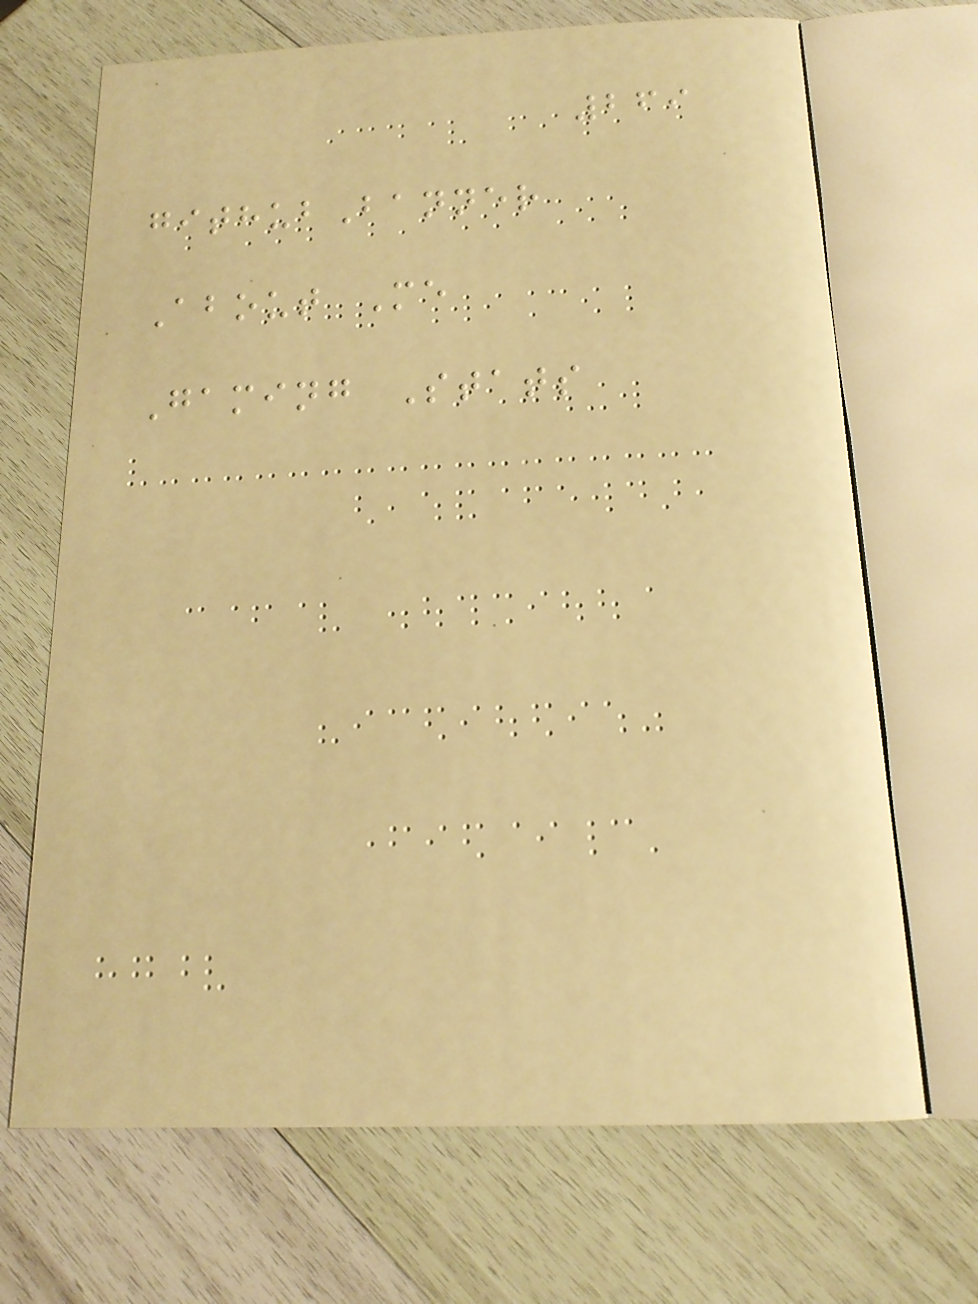269
githubBanner
About Me
Gaming Stats
